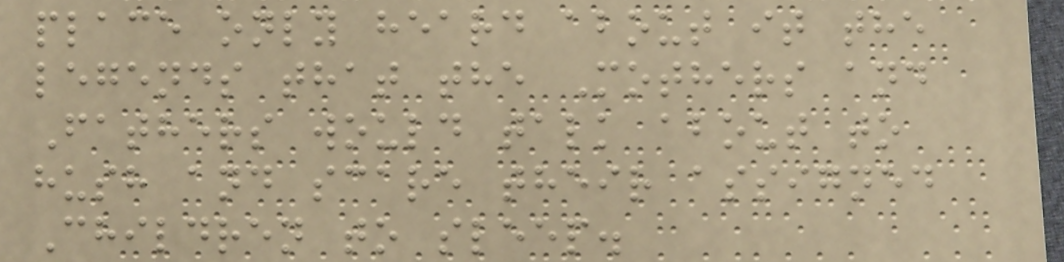place only heard about it the
legends that the Mothers and
Fathers would talk about to
hush and scare their assigned
Children to sleep.
